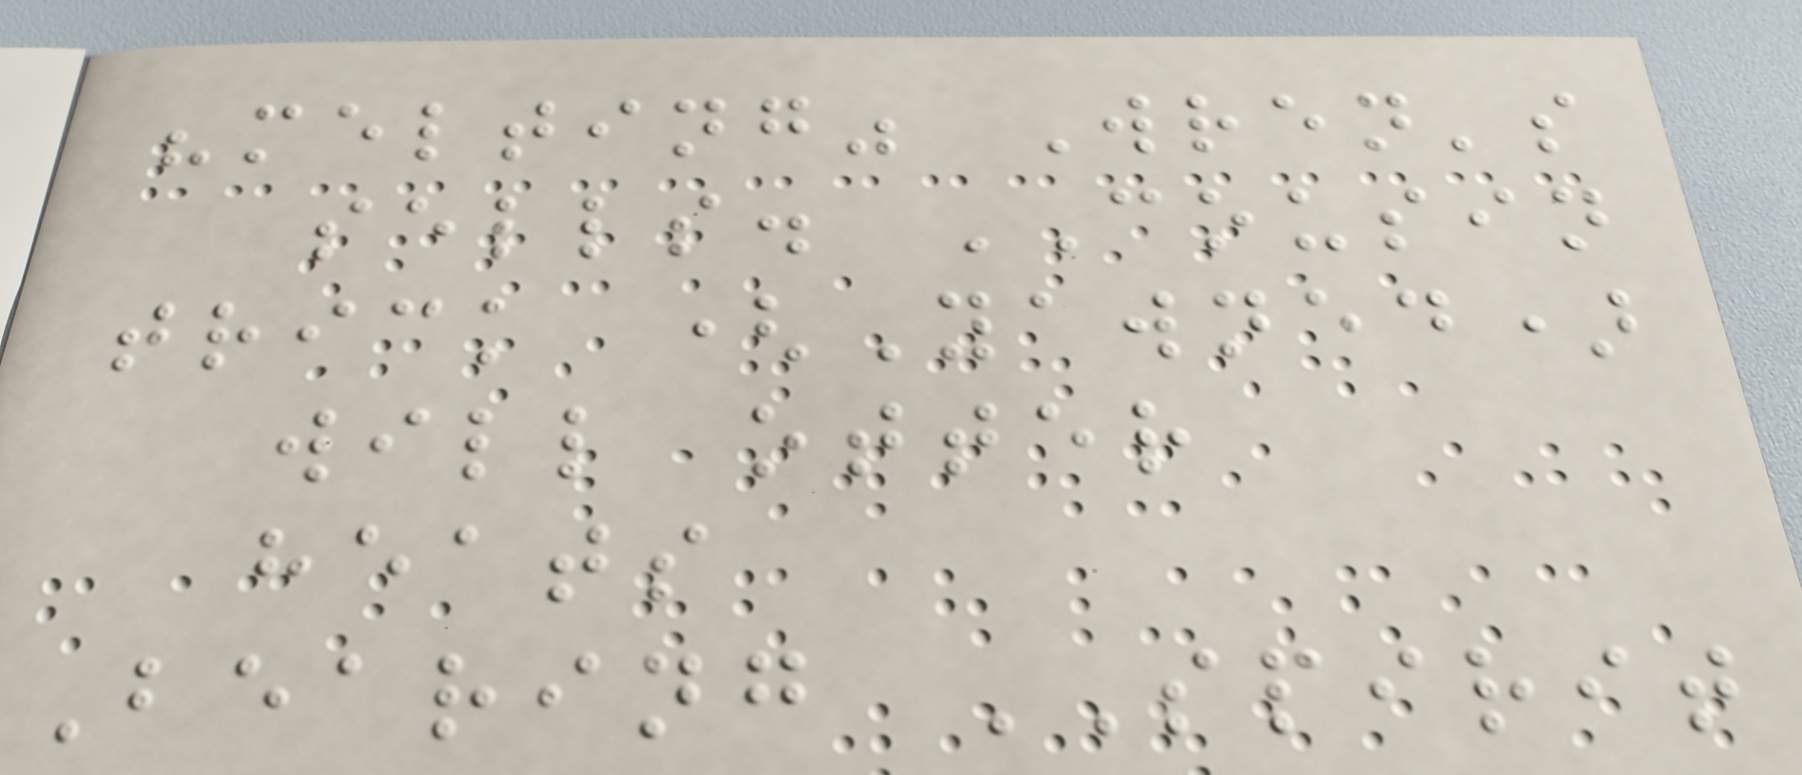"melting" Wren's
sells. COUSIN
trick (Yawned)
will otter
heats
Bearing SPIRIT
